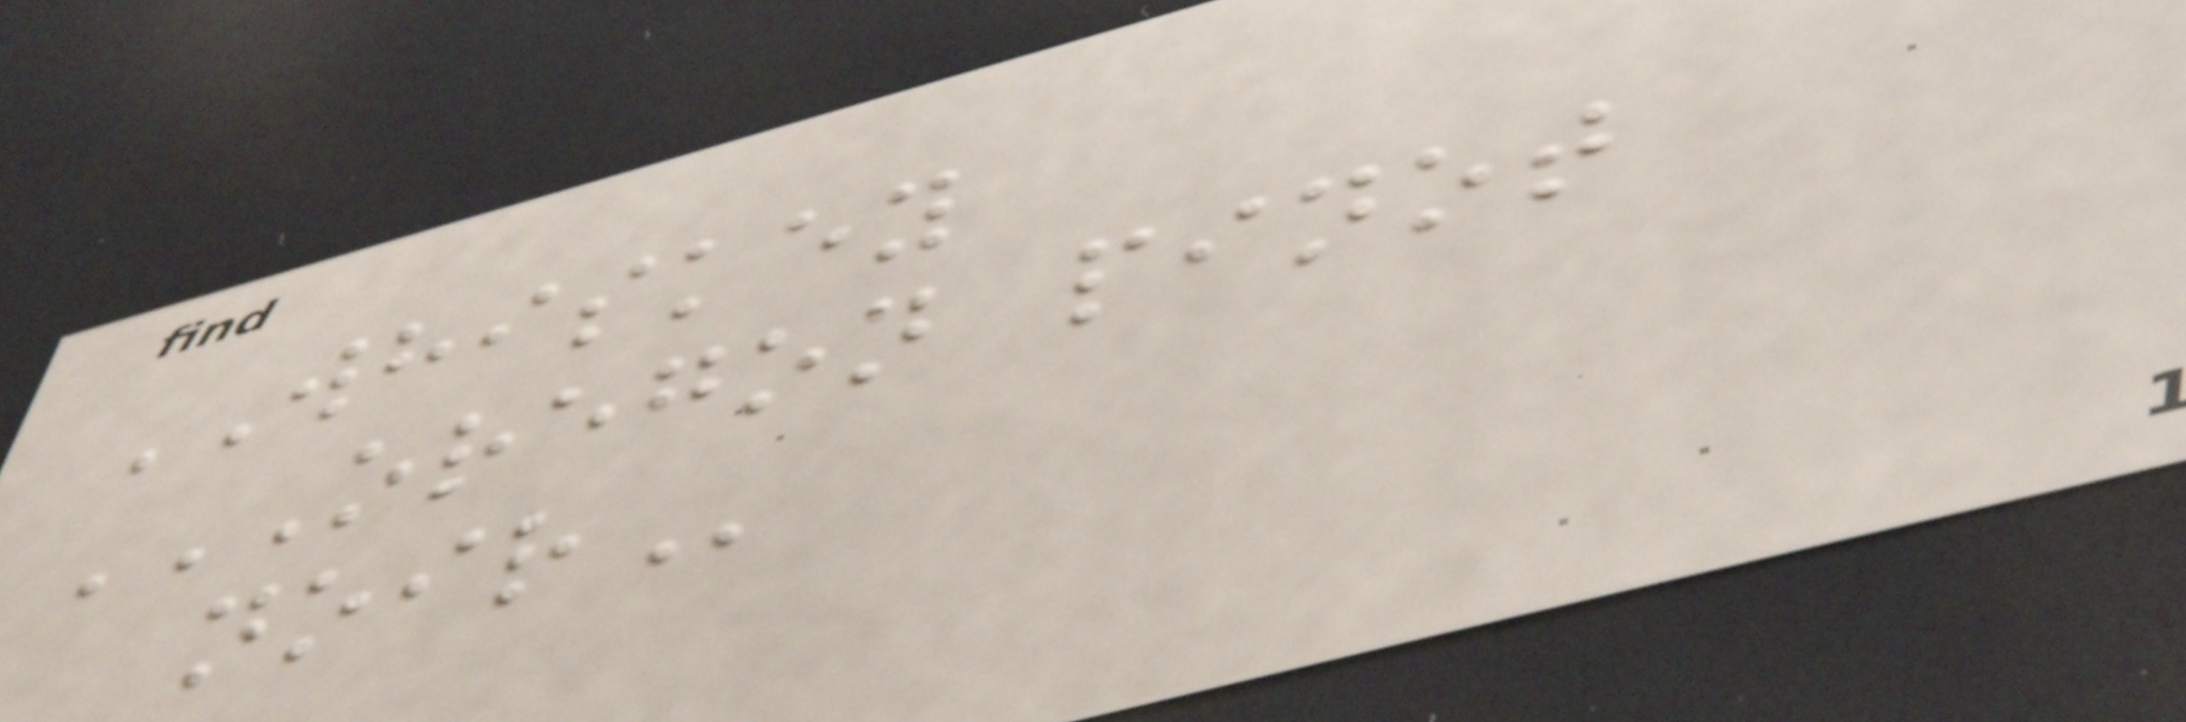WHISKEY
OREGON PINOT
NOIR
